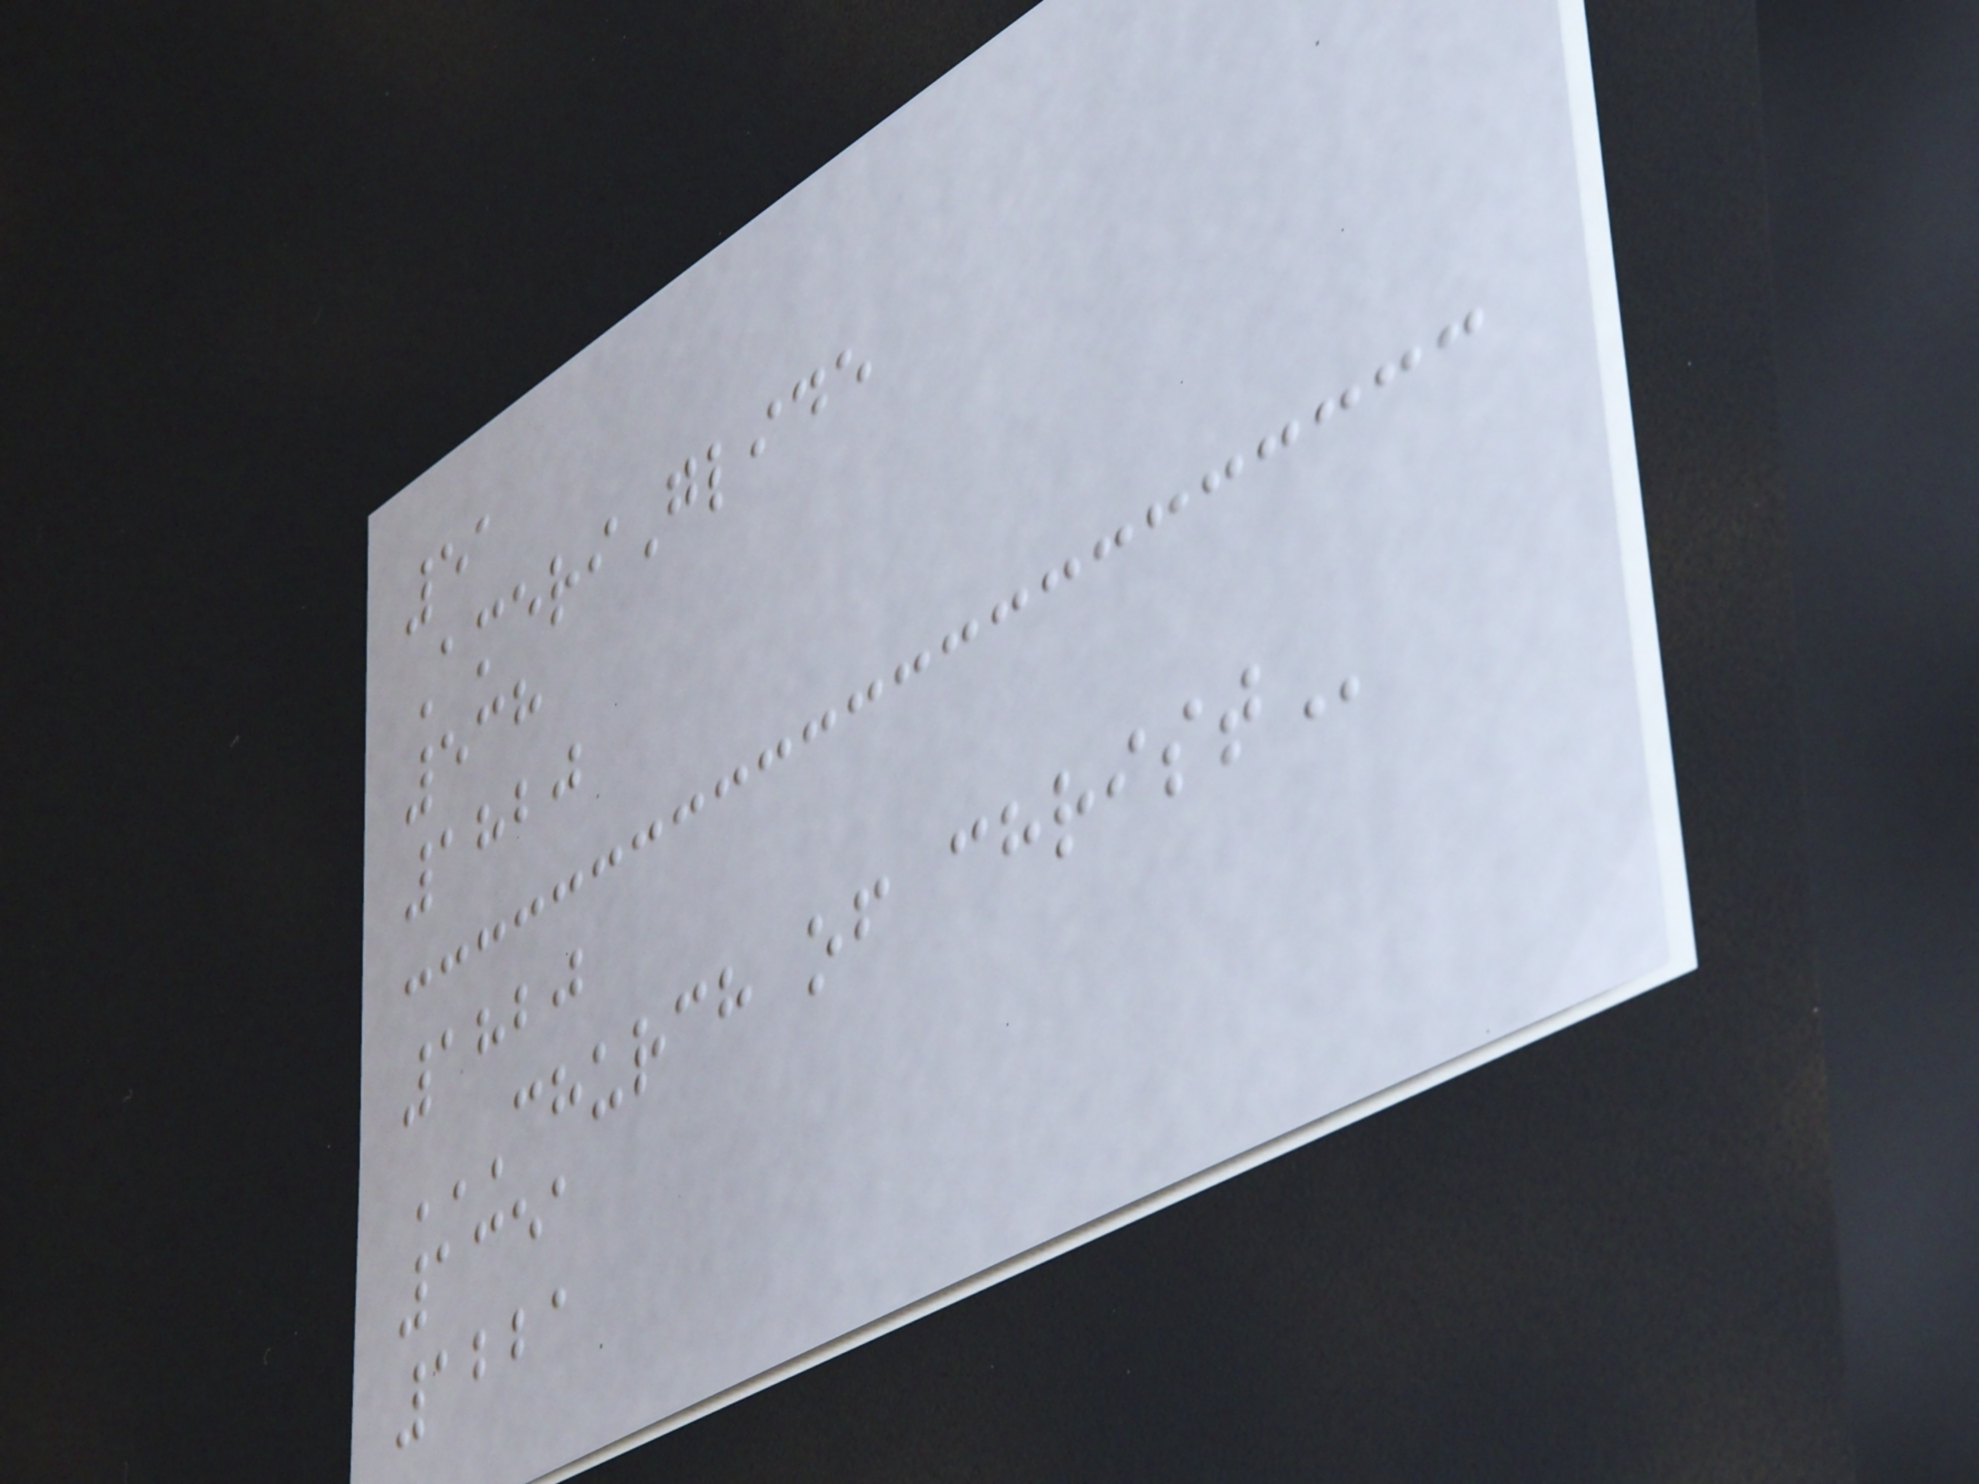51
AmeriGlide
538
1820
1820
CHURCH OF CHRIST
1351
1221
